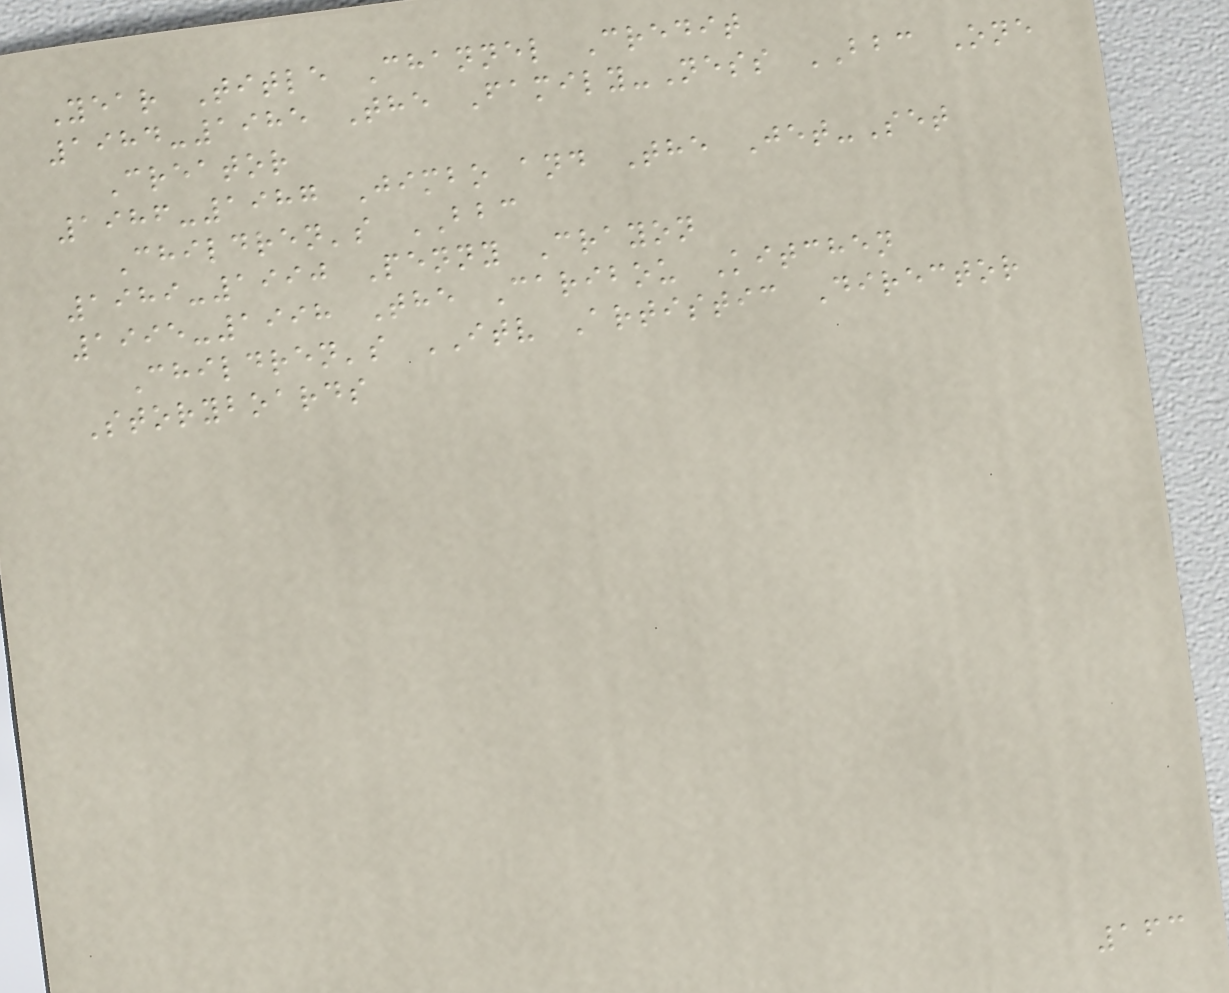Year Title Channel Credit
1984-1985 The Family-Ness BBC One
Creator
1986-1987 Jimbo and The Jet-Set
Children's BBC
1989-1990 Penny Crayon
1995-1998 The Caribou Kitchen
Children's ITV Artistic Director
Storyboards
163
